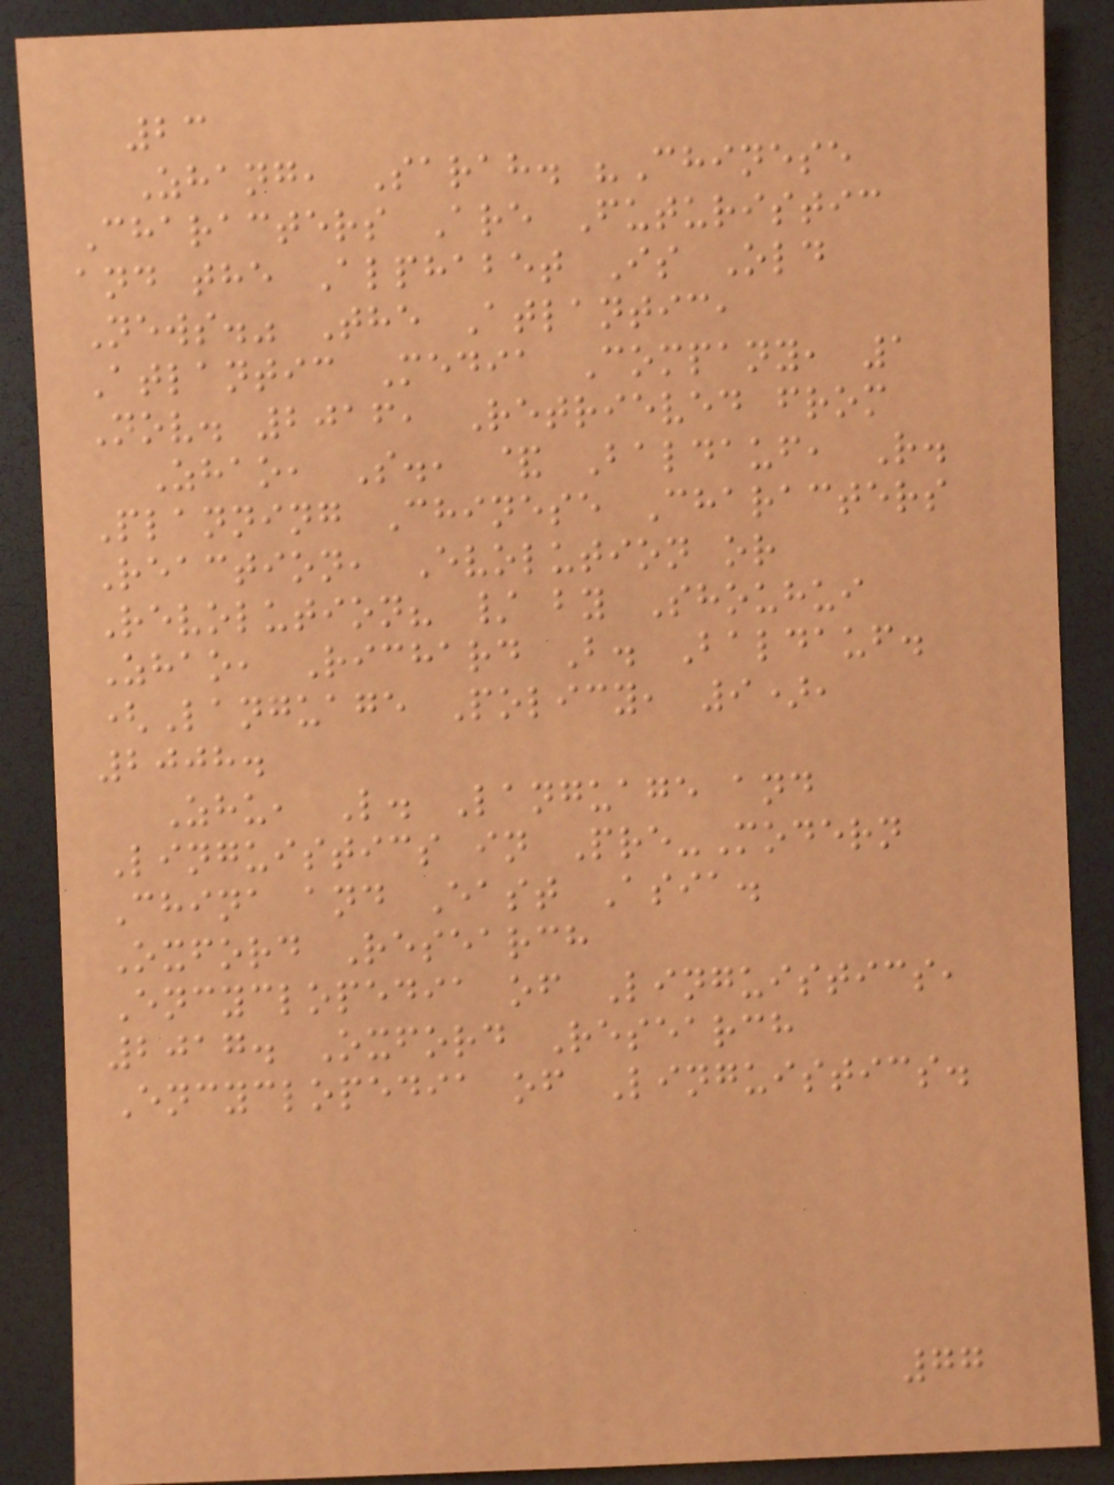23
Zhang, Sarah. "Chinese
Characters Are Futuristic
and the Alphabet Is Old
News." The Atlantic,
Atlantic Media Company, 1
Nov. 2016, Retrieved from
Zhao, S., & Baldauf, R.
Planning Chinese Characters
Reaction, Evolution or
Revolution? / by Shouhui
Zhao, Richard B. Baldauf.
(Language Policy, 9),
2008.
Zhu, L. Language and
Linguistics in Pre-Modern
China and East Asia.
Oxford Research
Encyclopedia of Linguistics,
2017. Oxford Research
Encyclopedia of Linguistics.
77
